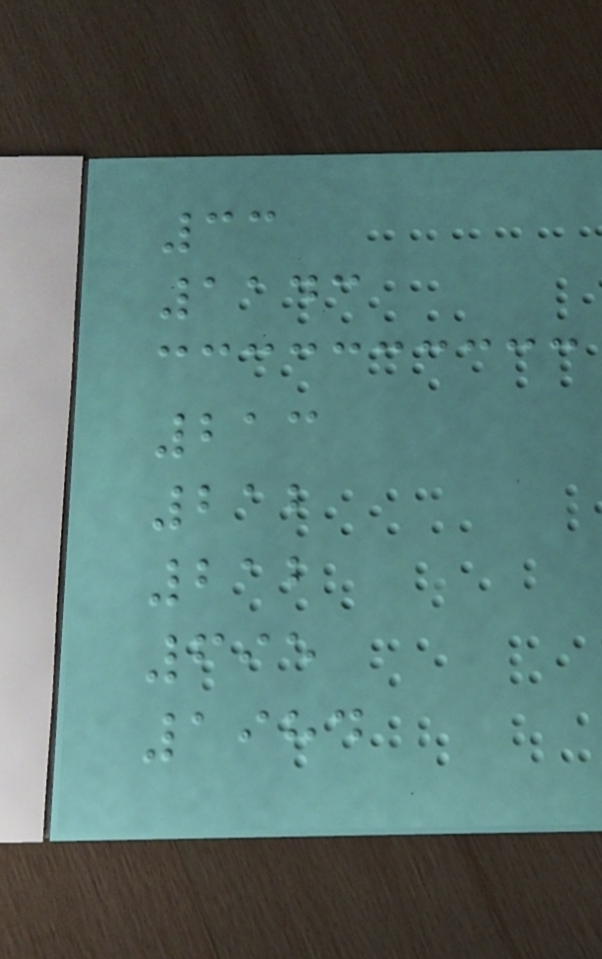33
1143
213
212
212
695
1984
